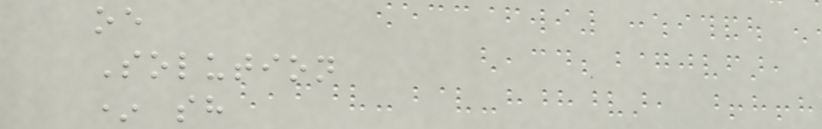oe
Solution
* sh
